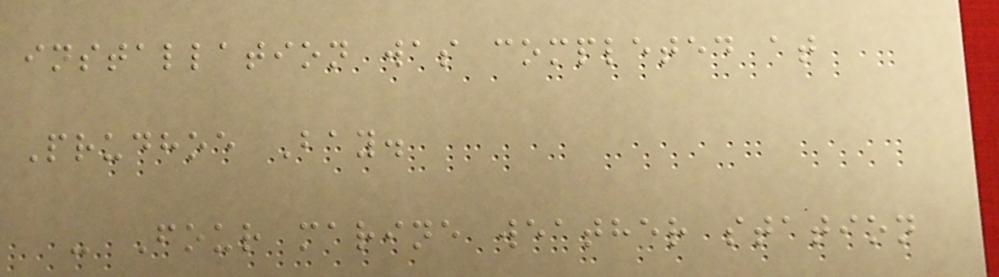installation was completed at
Prudhoe Bay.
- Four marine weather station
